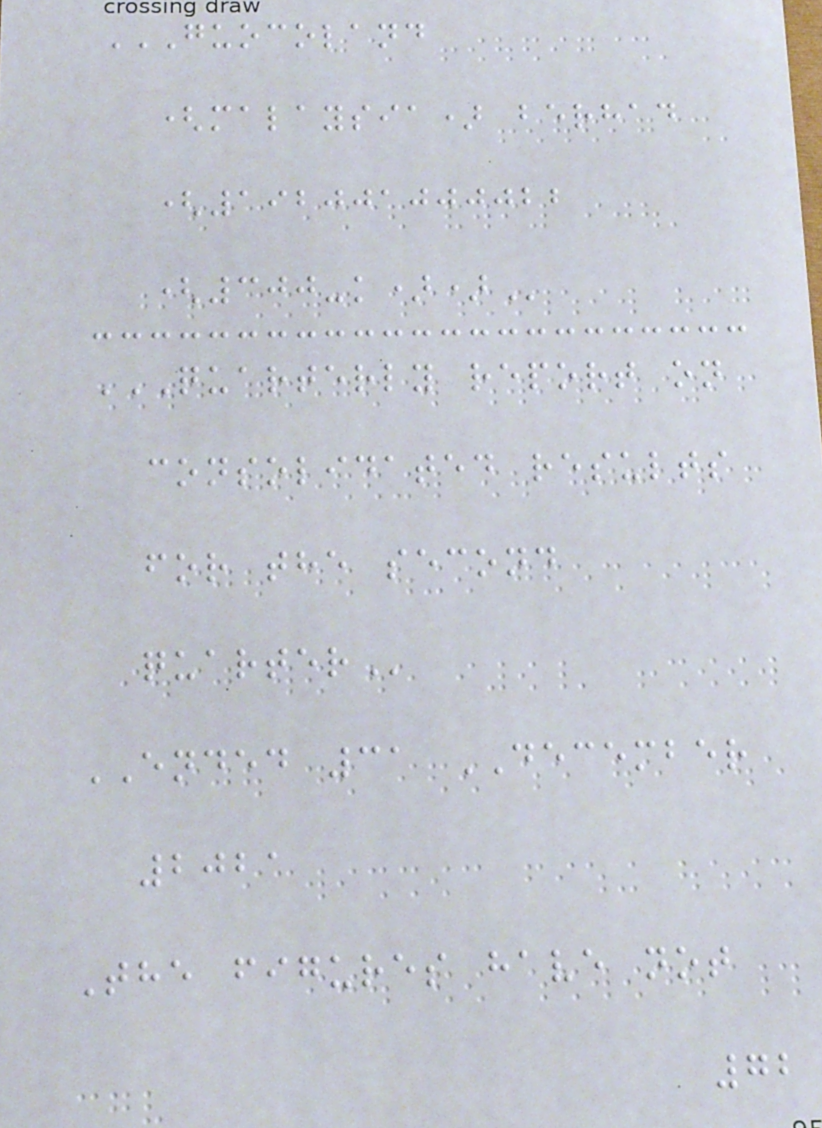GUOCOLAND
(MALAYSIA) BERHAD
(192001000022
(300-K))
QUARTERLY REPORT ON
CONSOLIDATED RESULTS
FOR THE SECOND
QUARTER
ENDED 31 DECEMBER
2021
The figures have not
72
